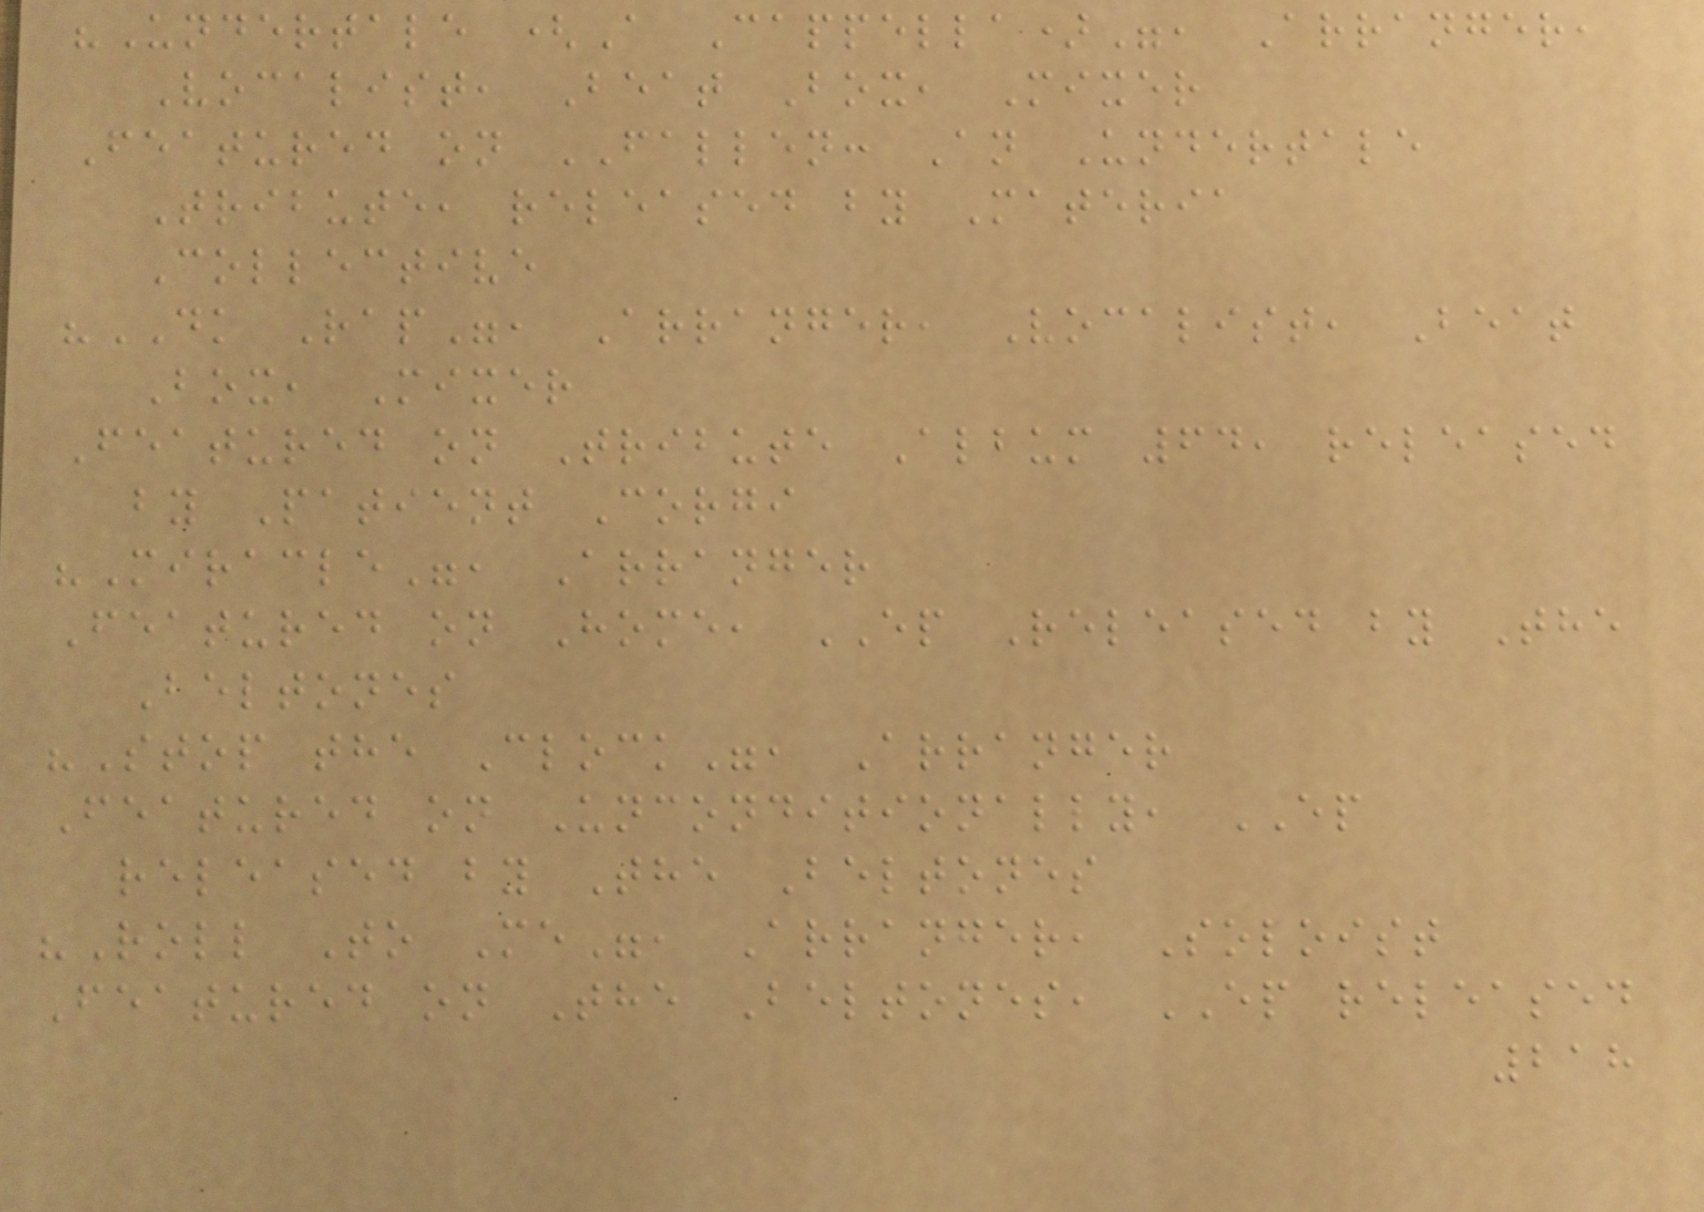"Undertale (A Cappella)", Arranger,
Vocalist, Beat Box, Mixer
Featured on FALLEN: An Undertale
Tribute, released by Materia
Collective
"DK Rap", Arranger, Vocalist, Beat
Box, Mixer
Featured on Tribute Album 64, released
by Patient Corgi
"Miracle", Arranger
Featured on Home, EP Released by The
Beltones
"Stop the Clock", Arranger
Featured on Unconditionally, EP
released by The Beltones
"Roll To Me", Arranger, Soloist
Featured on The Beltones, EP released
218
